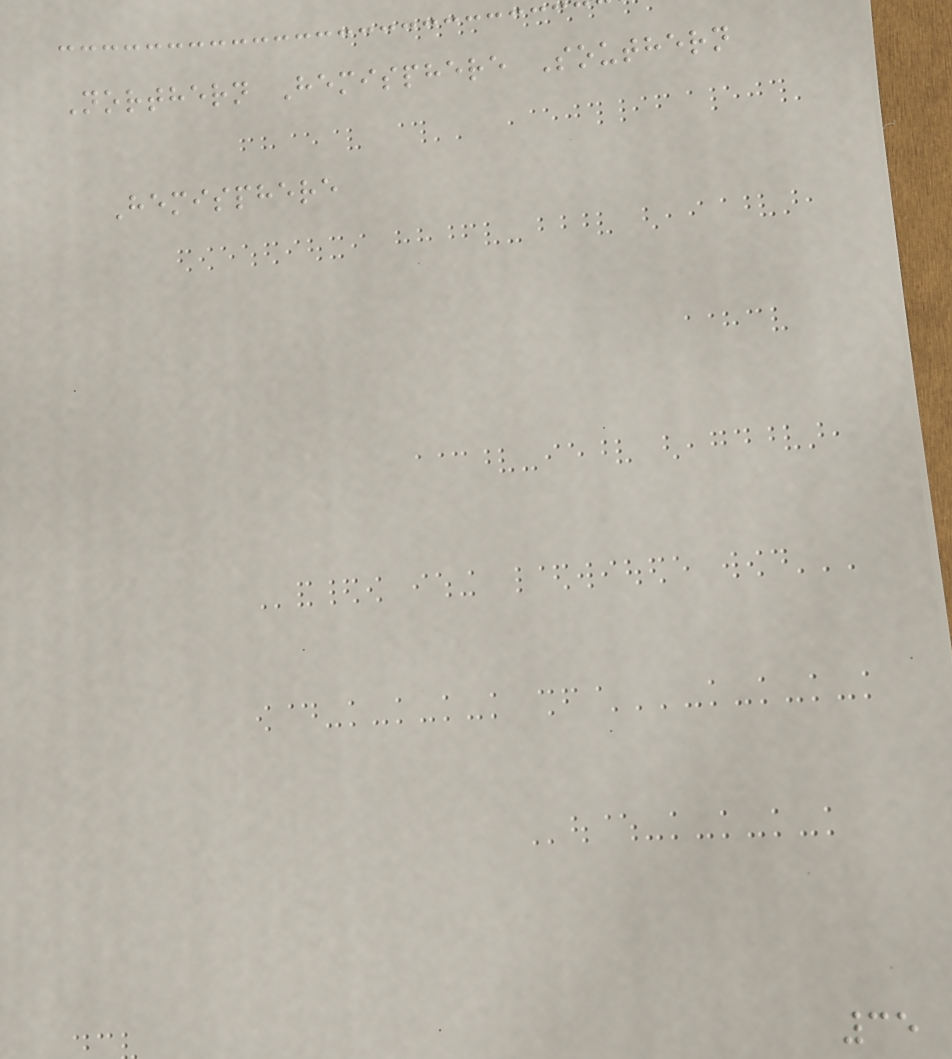Northern Hemisphere Southern
Hemisphere
35
